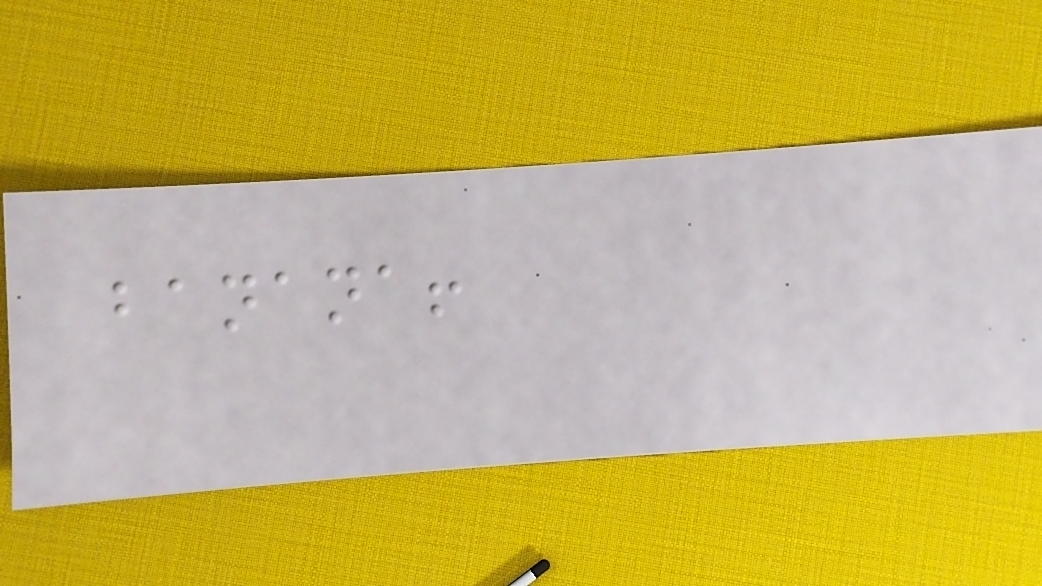banana!
